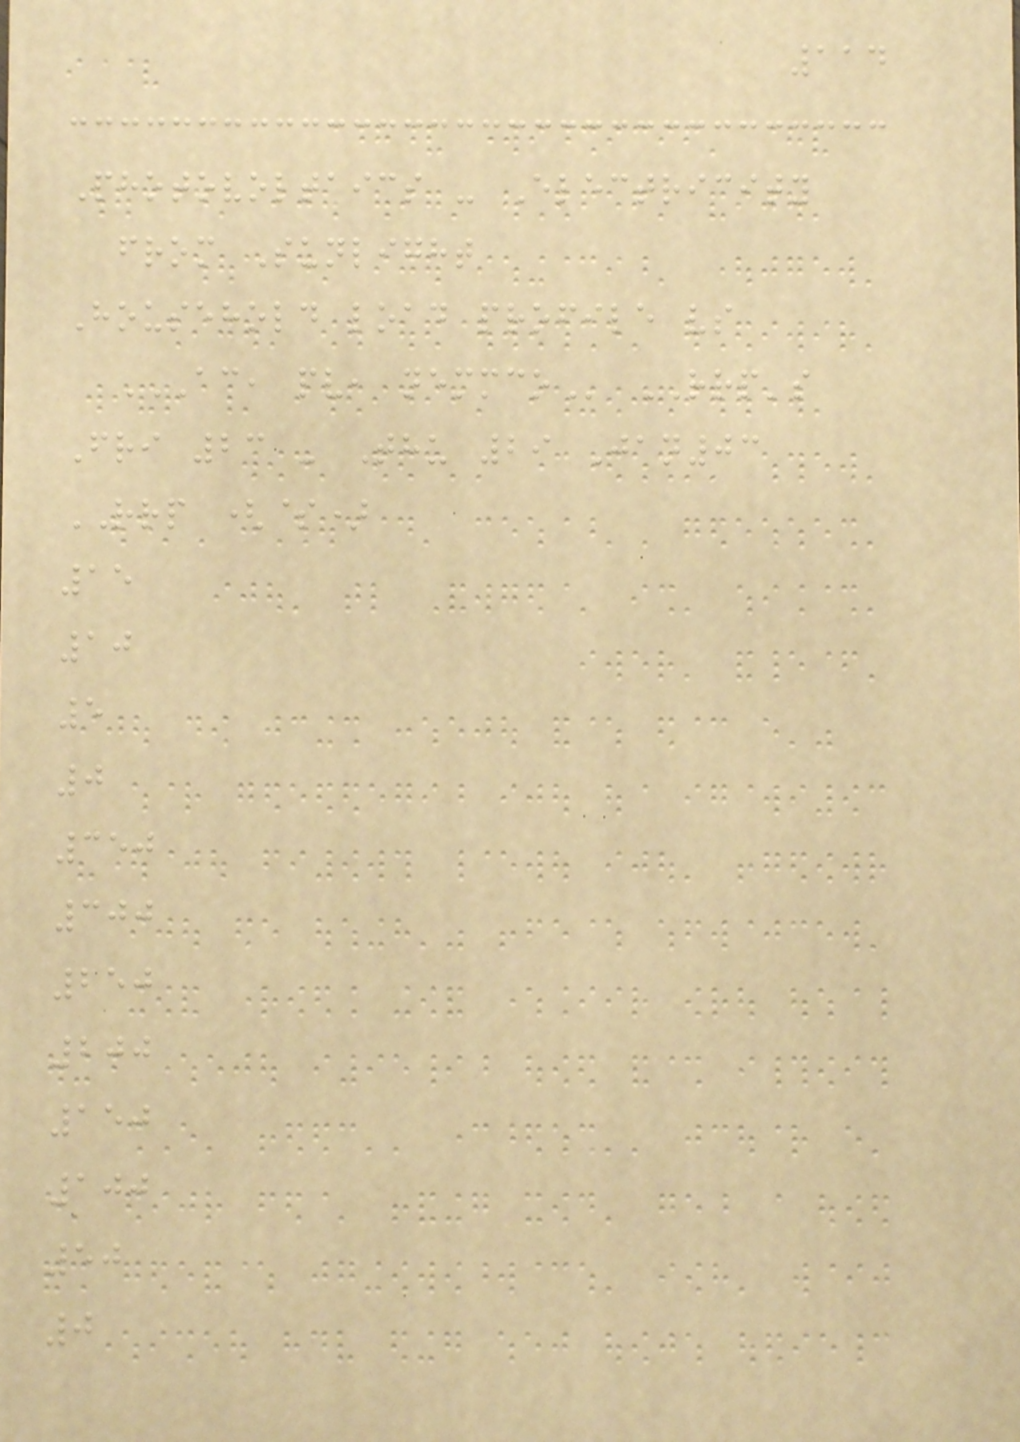114
Photovoltaics - Electricity
from Sunlight
Household load profile vs
AC, PV, NEMMCO RRP's
Fri 23 - Thu 29 Jan03
RRP ($)
15
10
5
0
350
300
250
200
150
100
50
0
